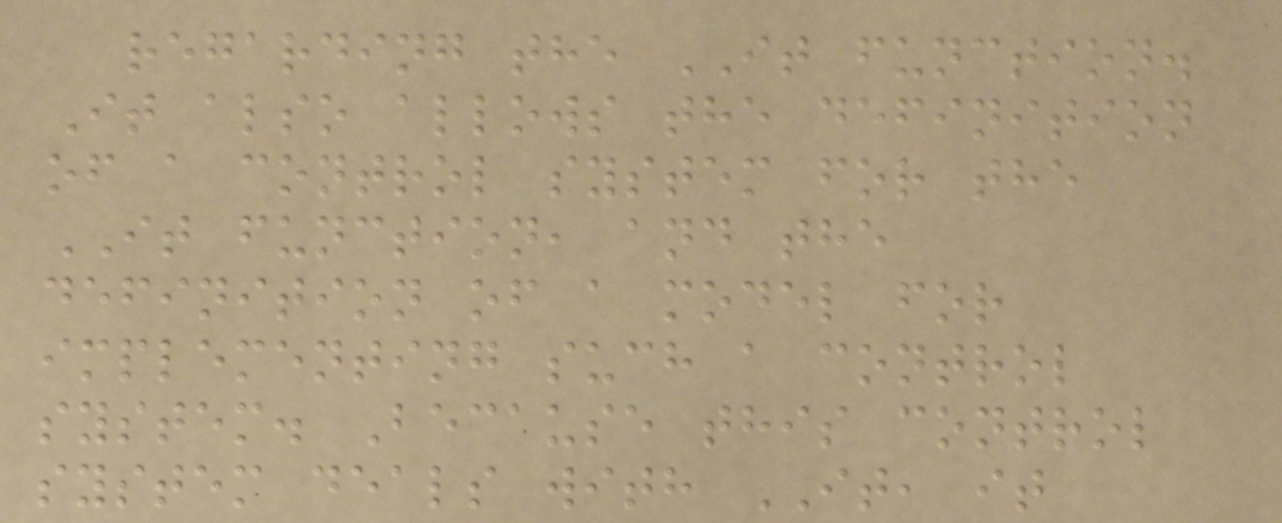regarding the IT function.
It also allows the definition
of a control system for the
IT function, and the
definition of a model for
implementing such a control
system. Because this control
system deals with IT, it
